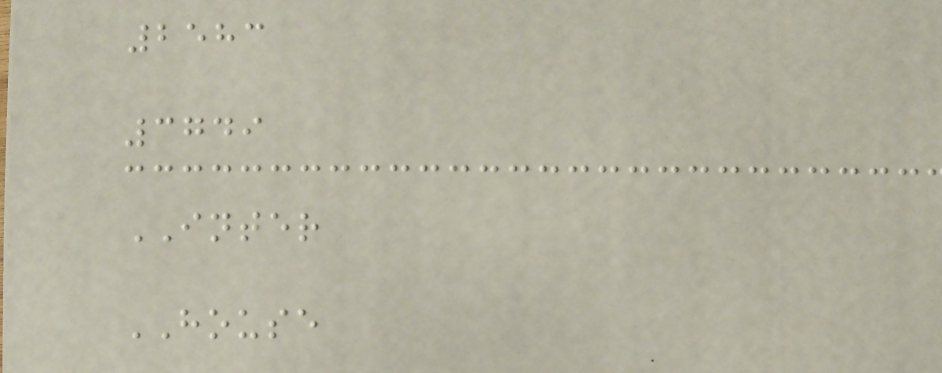2583
3749
INTER
HOUSE
